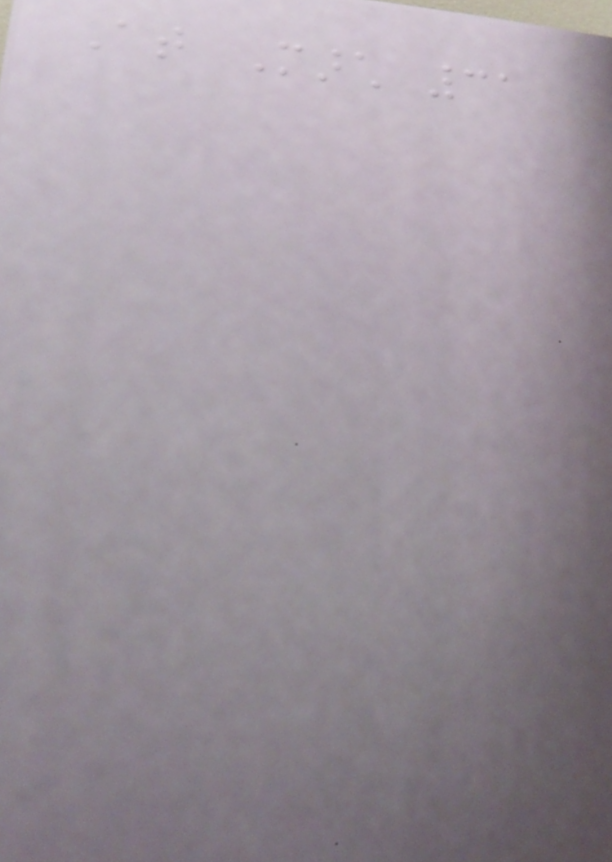At March 31
